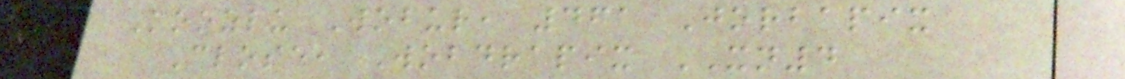Koozlu Wobur, 461 Jorbapix
Close, Wobdrapix XN4
